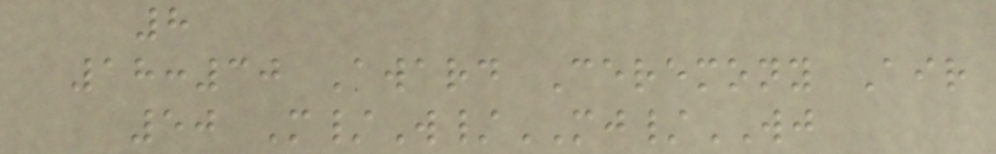8
18:30 Award Ceremony Air
50 M/W/MJ/WJ
